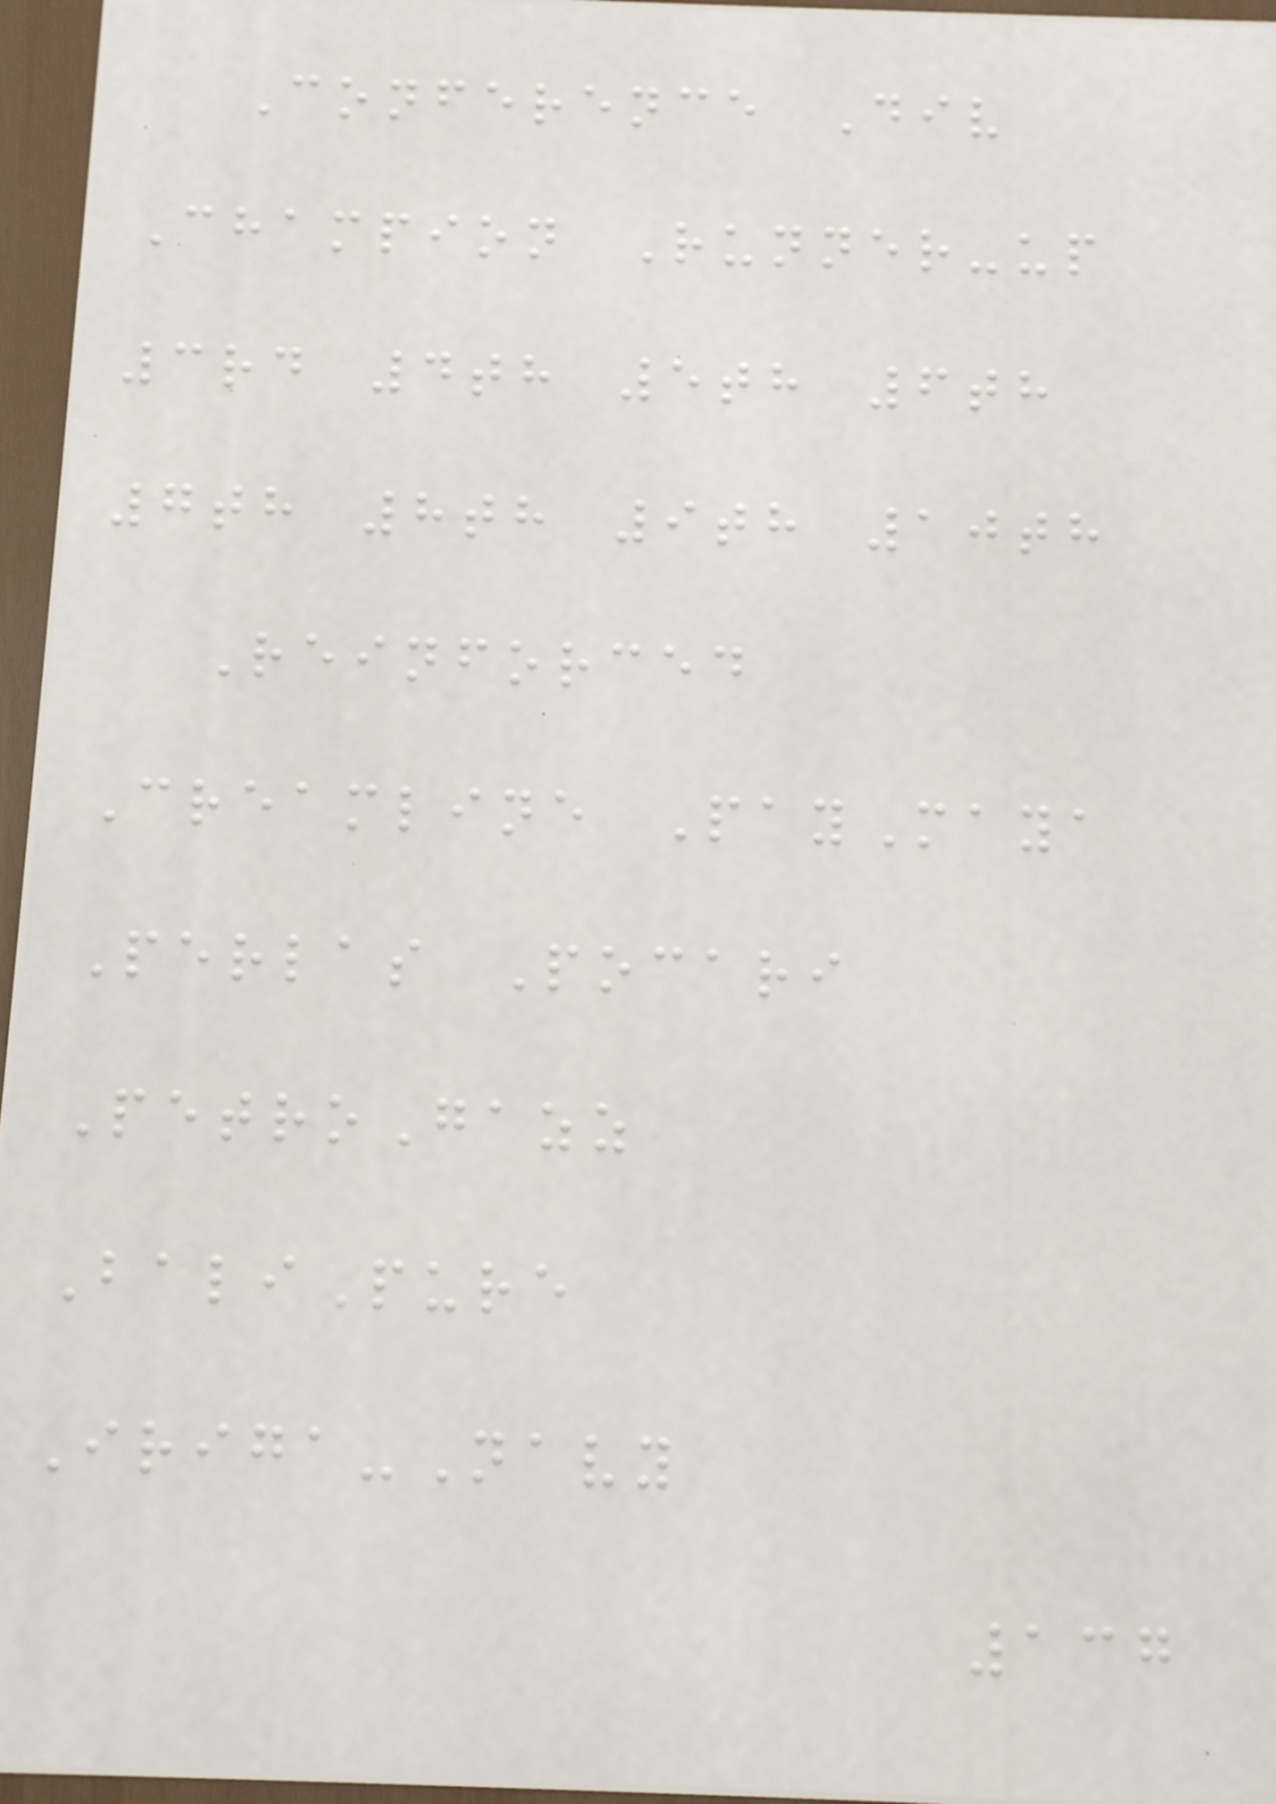Conference Div
Champion Runner-up
3rd 4th 5th 6th
7th 8th 9th 10th
Reinforced
Creamline PayMaya
Perlas Pocari
PetroGazz
BaliPure
Iriga-Navy
137
